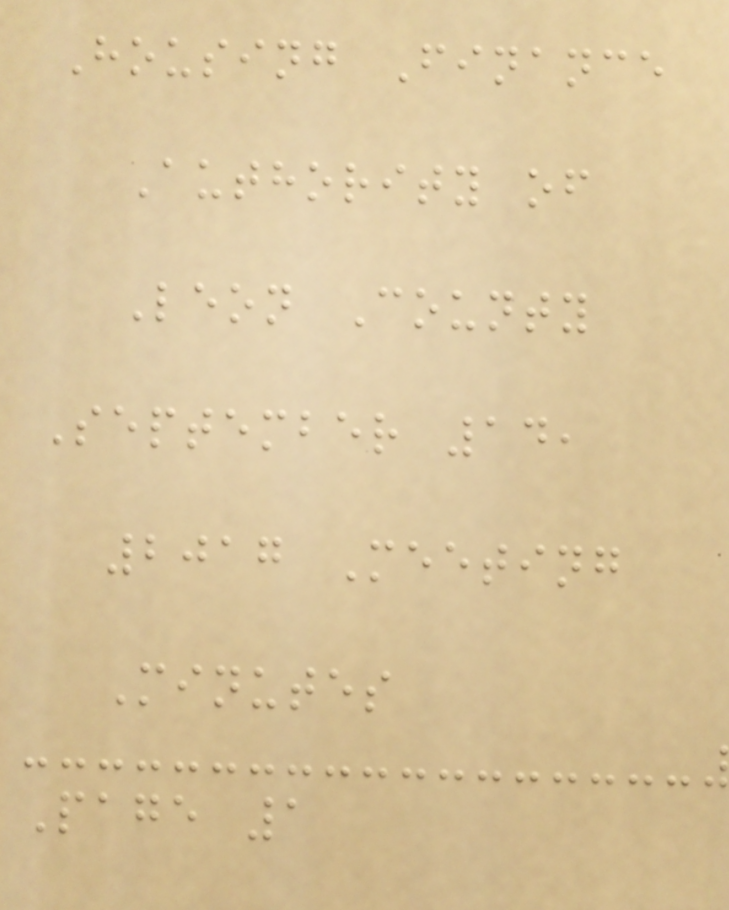Housing Finance
Authority of
Leon County
September 14,
2017 Meeting
Minutes
Page 1
